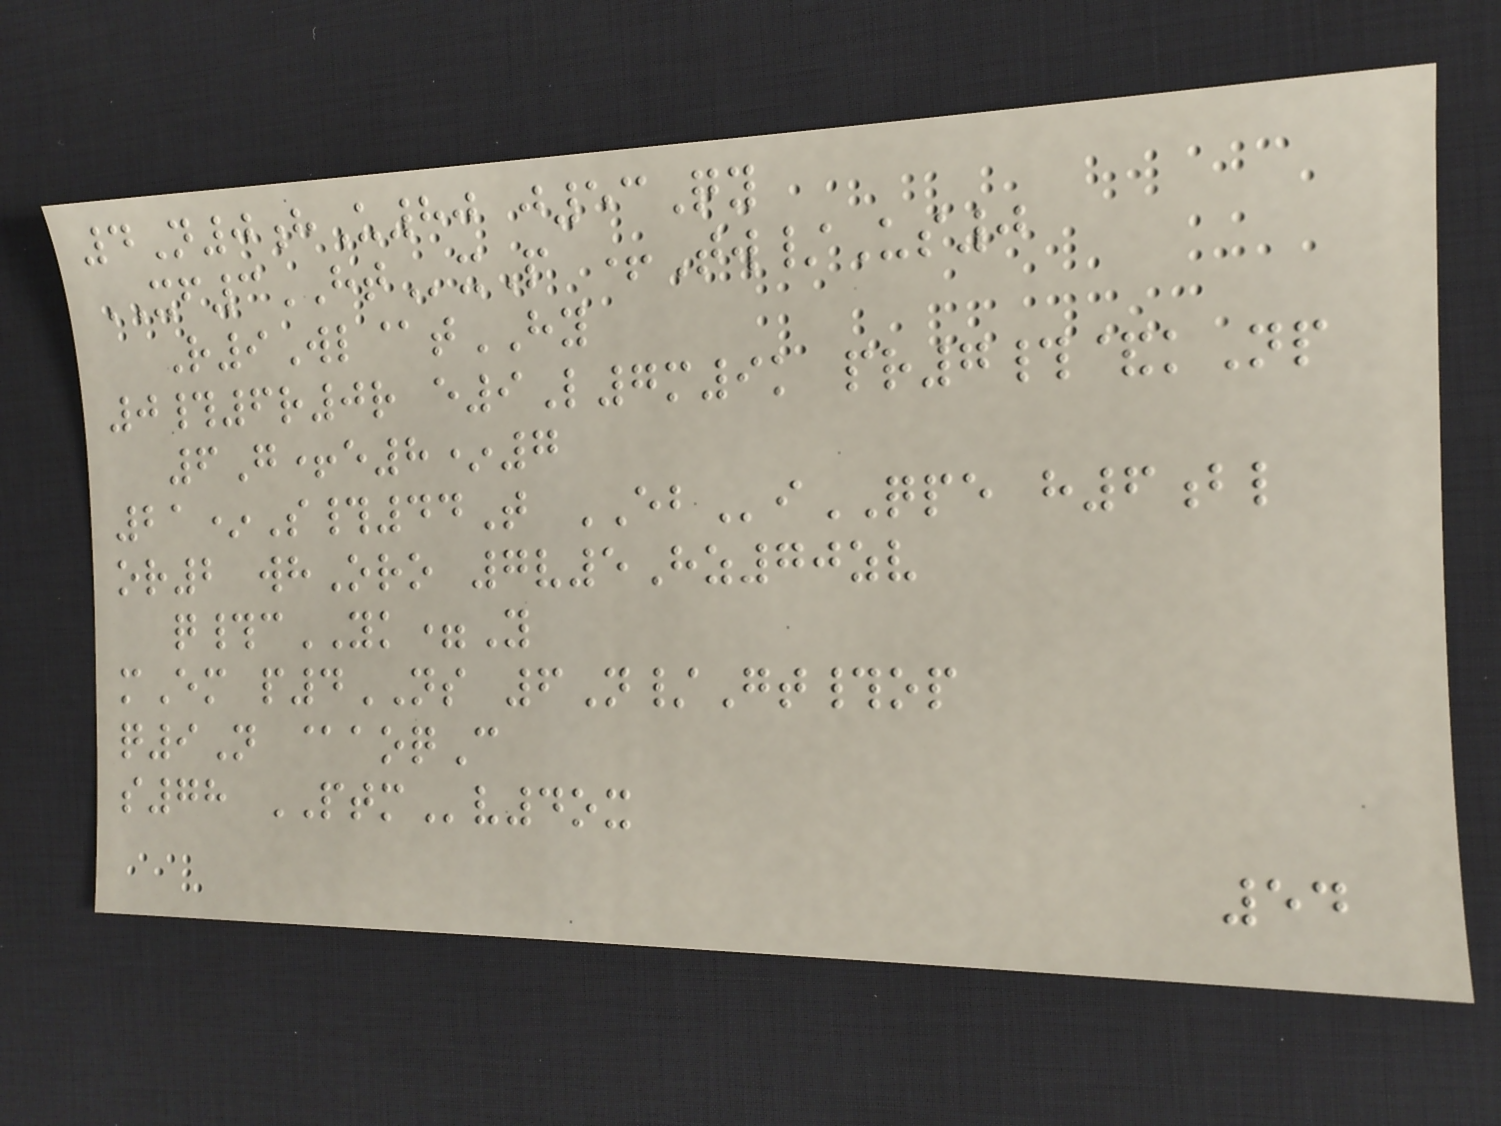4N0hU80 j53Qy
XF3HTxP +Tw/Us0
R9Wl@tHY
0#6r0r e9L7m9k pr7#&kNp
6G+e8*7
21*S#44T EBiQPE h6bl
or2 whOro 7v5Hz70zv
q#cYK=Y
mEm p4NS 6N/Gt#op
q9N @aoqC
s78 PTMv4ox
54
